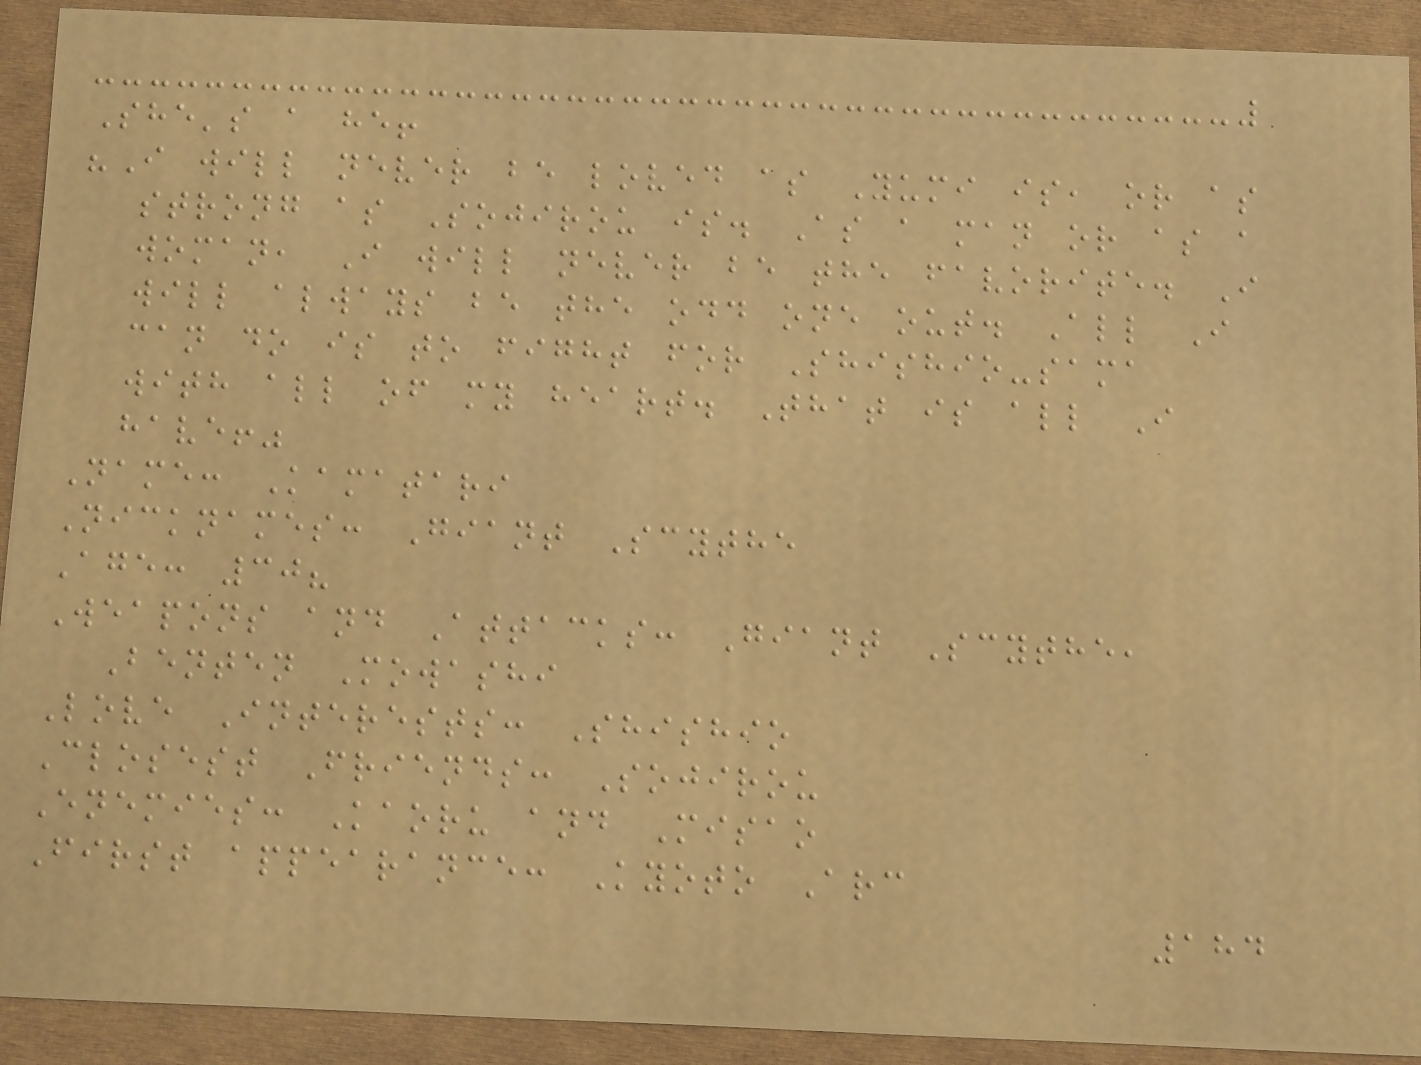She's a he!
"I will never be loved as Yumi is, or as
strong as Sojirou is. As a man or as a
woman, I will never be the favorite. I
will always be the odd one out. All I
can do is to fight for Shishio-sama
with all of my heart. That is all I
have!"
Name: Kamatari
Nicknames: Giant Scythe
Age: 30?
Weapons and Attacks: Giant Scythe,
Benten Mowashi
Love Interests: Shishio
Closest Friends: Sojirou
Enemies: Kaoru and Misao
First appearance: Kyoto Arc
184
